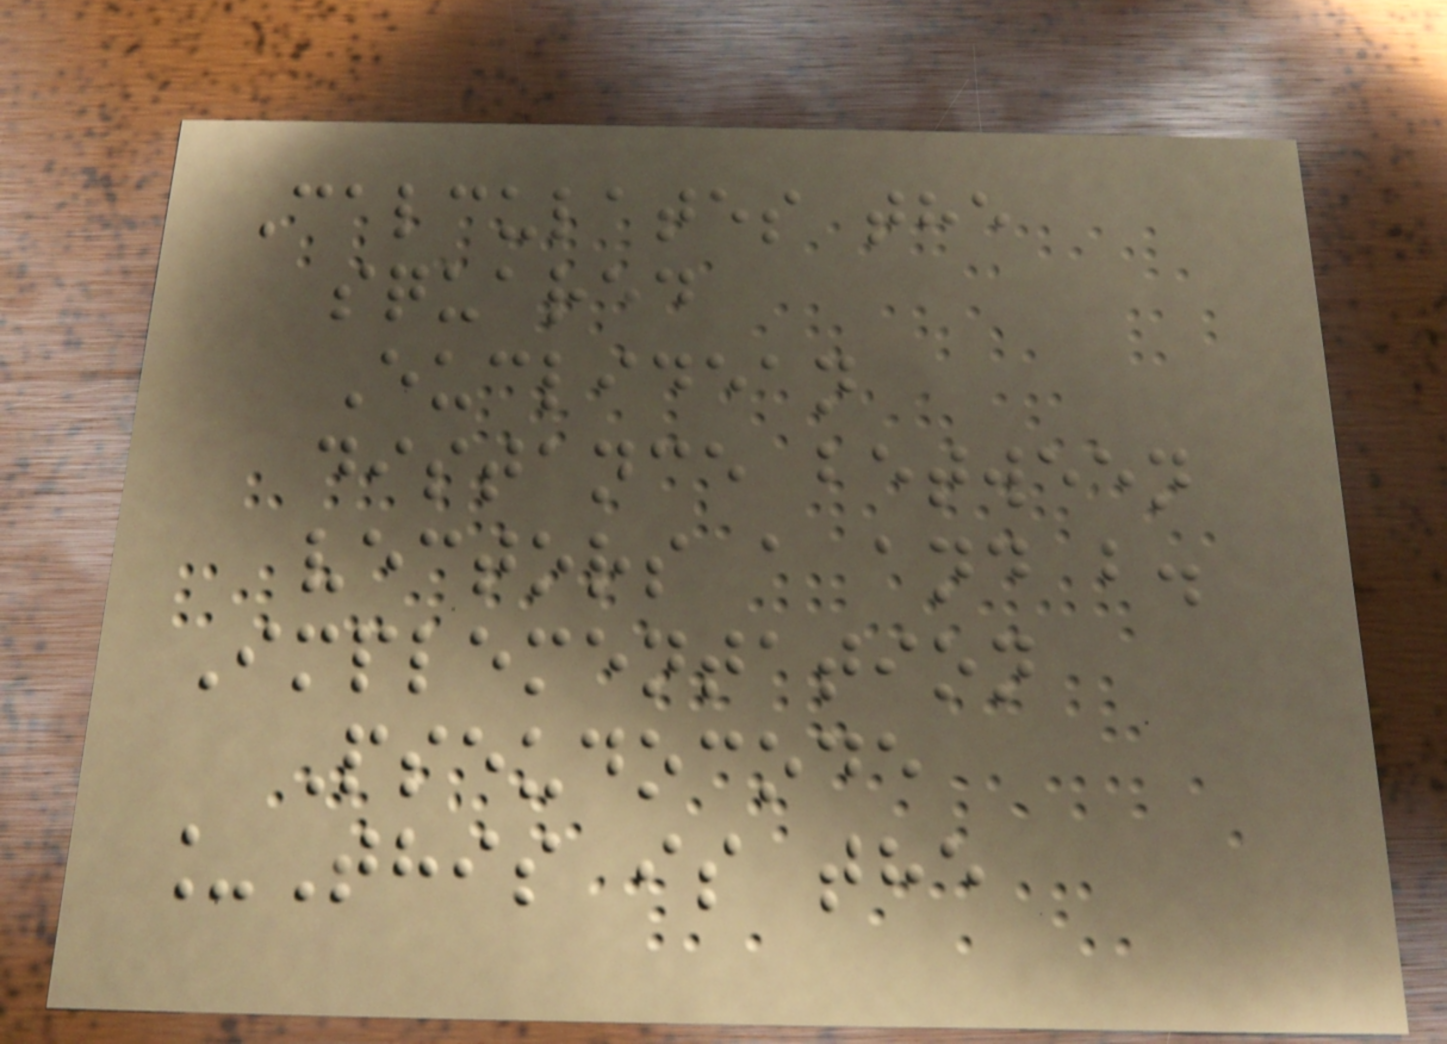Calculates the
squared
Euclidean
distance between
vectors a and b.
Implementation
Pseudocode
_This is the
